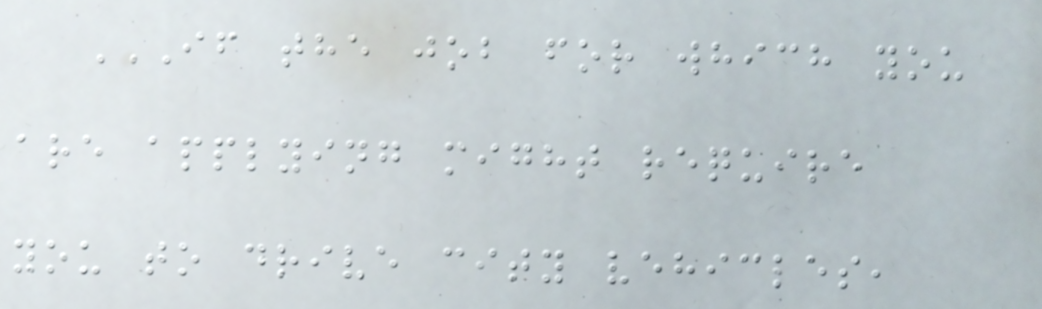IF THE JOB FOR WHICH YOU
ARE APPLYING MIGHT REQUIRE
YOU TO DRIVE CITY VEHICLES,
